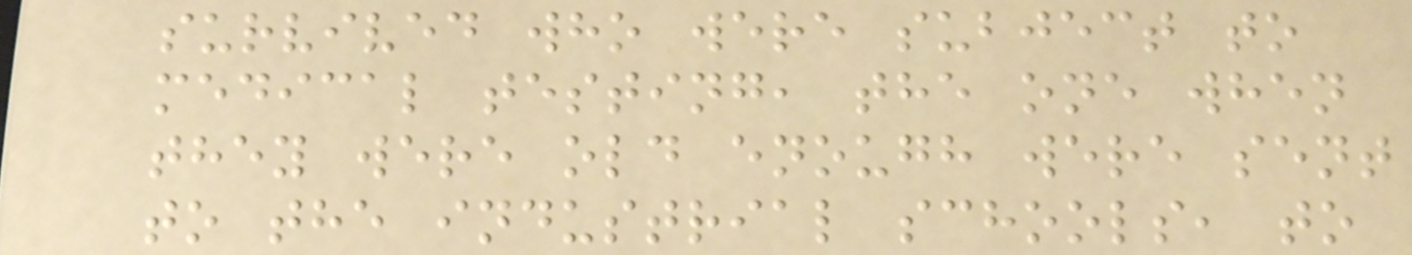survived who were subject to
medical testing, the one when
they were old enough were sent
to the industrial schools, to
